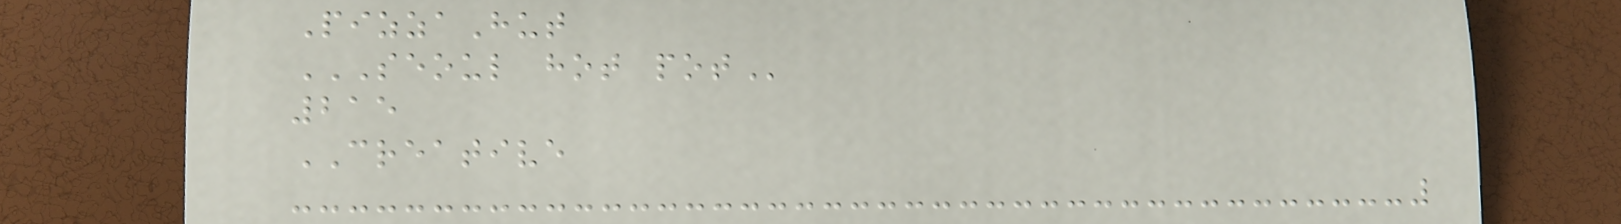PizzaHut
SEOUL HOT POT
215
CREATIVE
